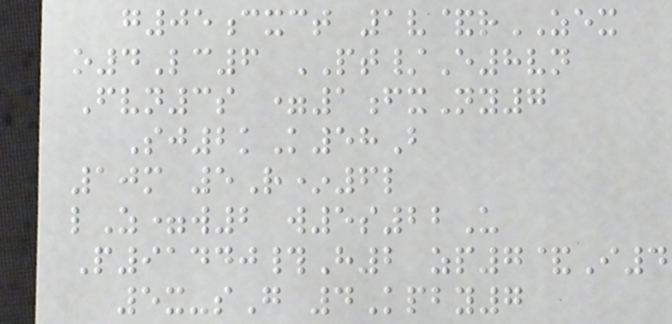g05cxct 1v&rZEX
o4Lc6 PT/E8vn
Fvn3s =1fxNy7
Sj2kK58B
10m 5R*6l
lZ=w2 w5s22U
P91440#H2 zp7&I4
5x-sG 4Kpby7
